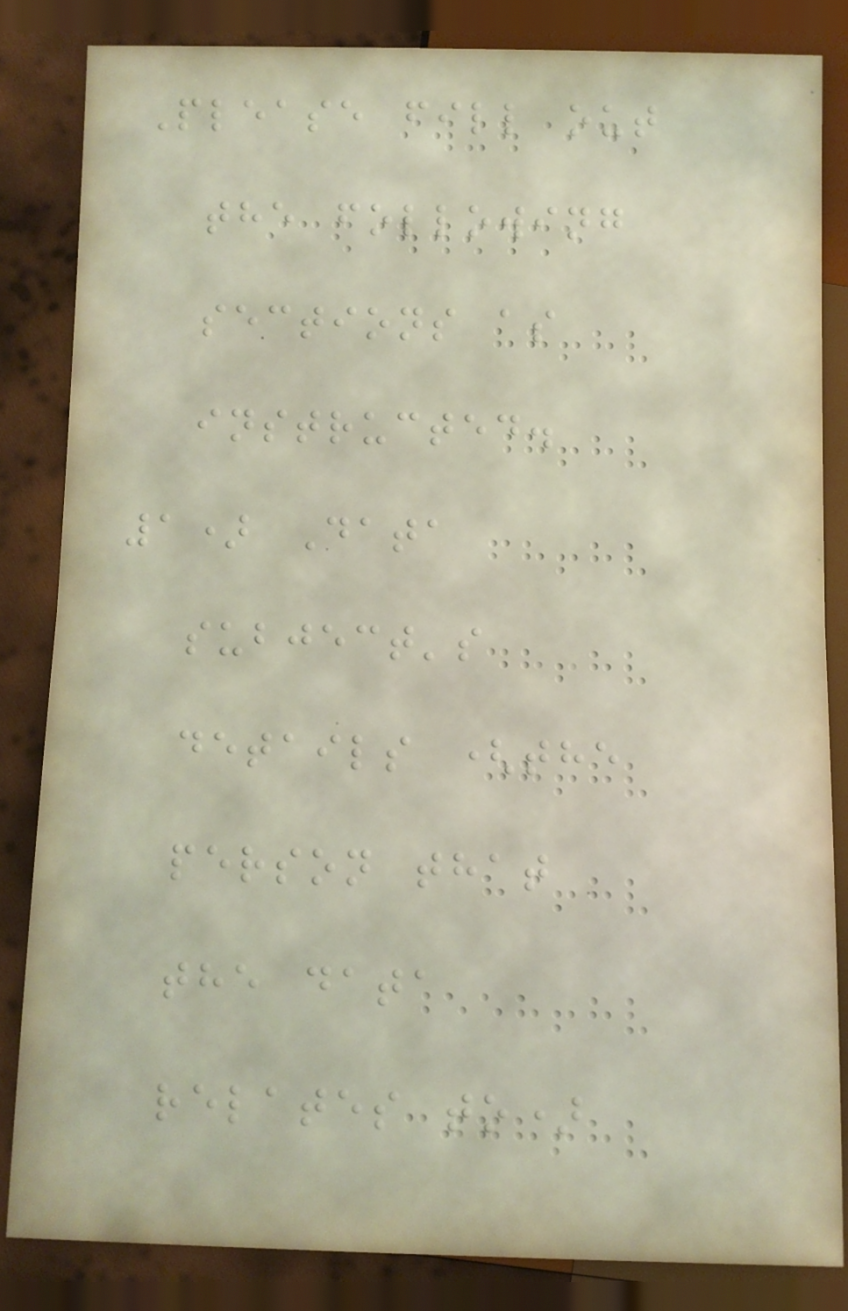Please fill out
the following
sections as
instructed.
1) Data
subject's
details (the
person that
the data
relates to)
